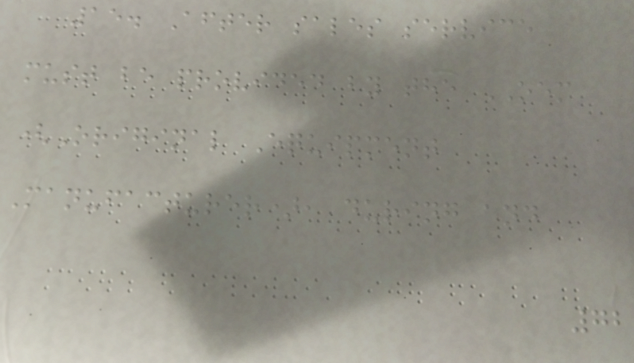15. After sales service
must be provided by the OEM
(Original Equipment
Manufacturer), during and
72
